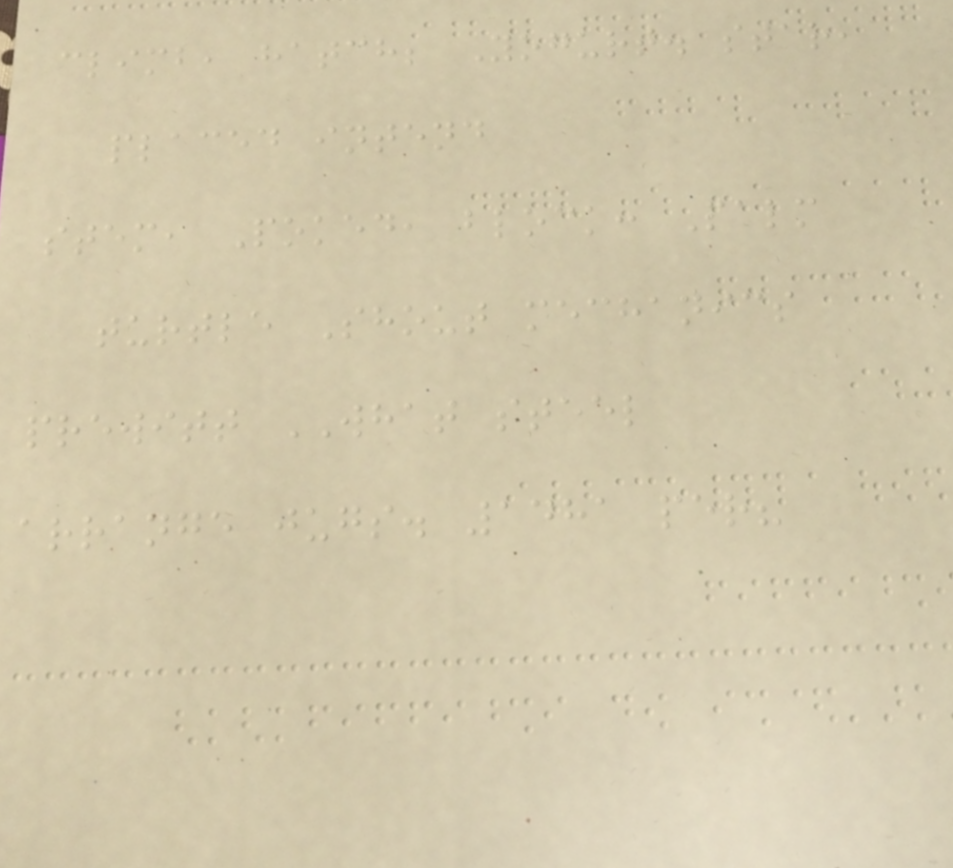climb, hatch; Yogurt. star,
placed intend
stem, Poked, block: Palm
turtle Shout mechanics
prewitt WHAT steel
arrange jugs. 1481 per?
